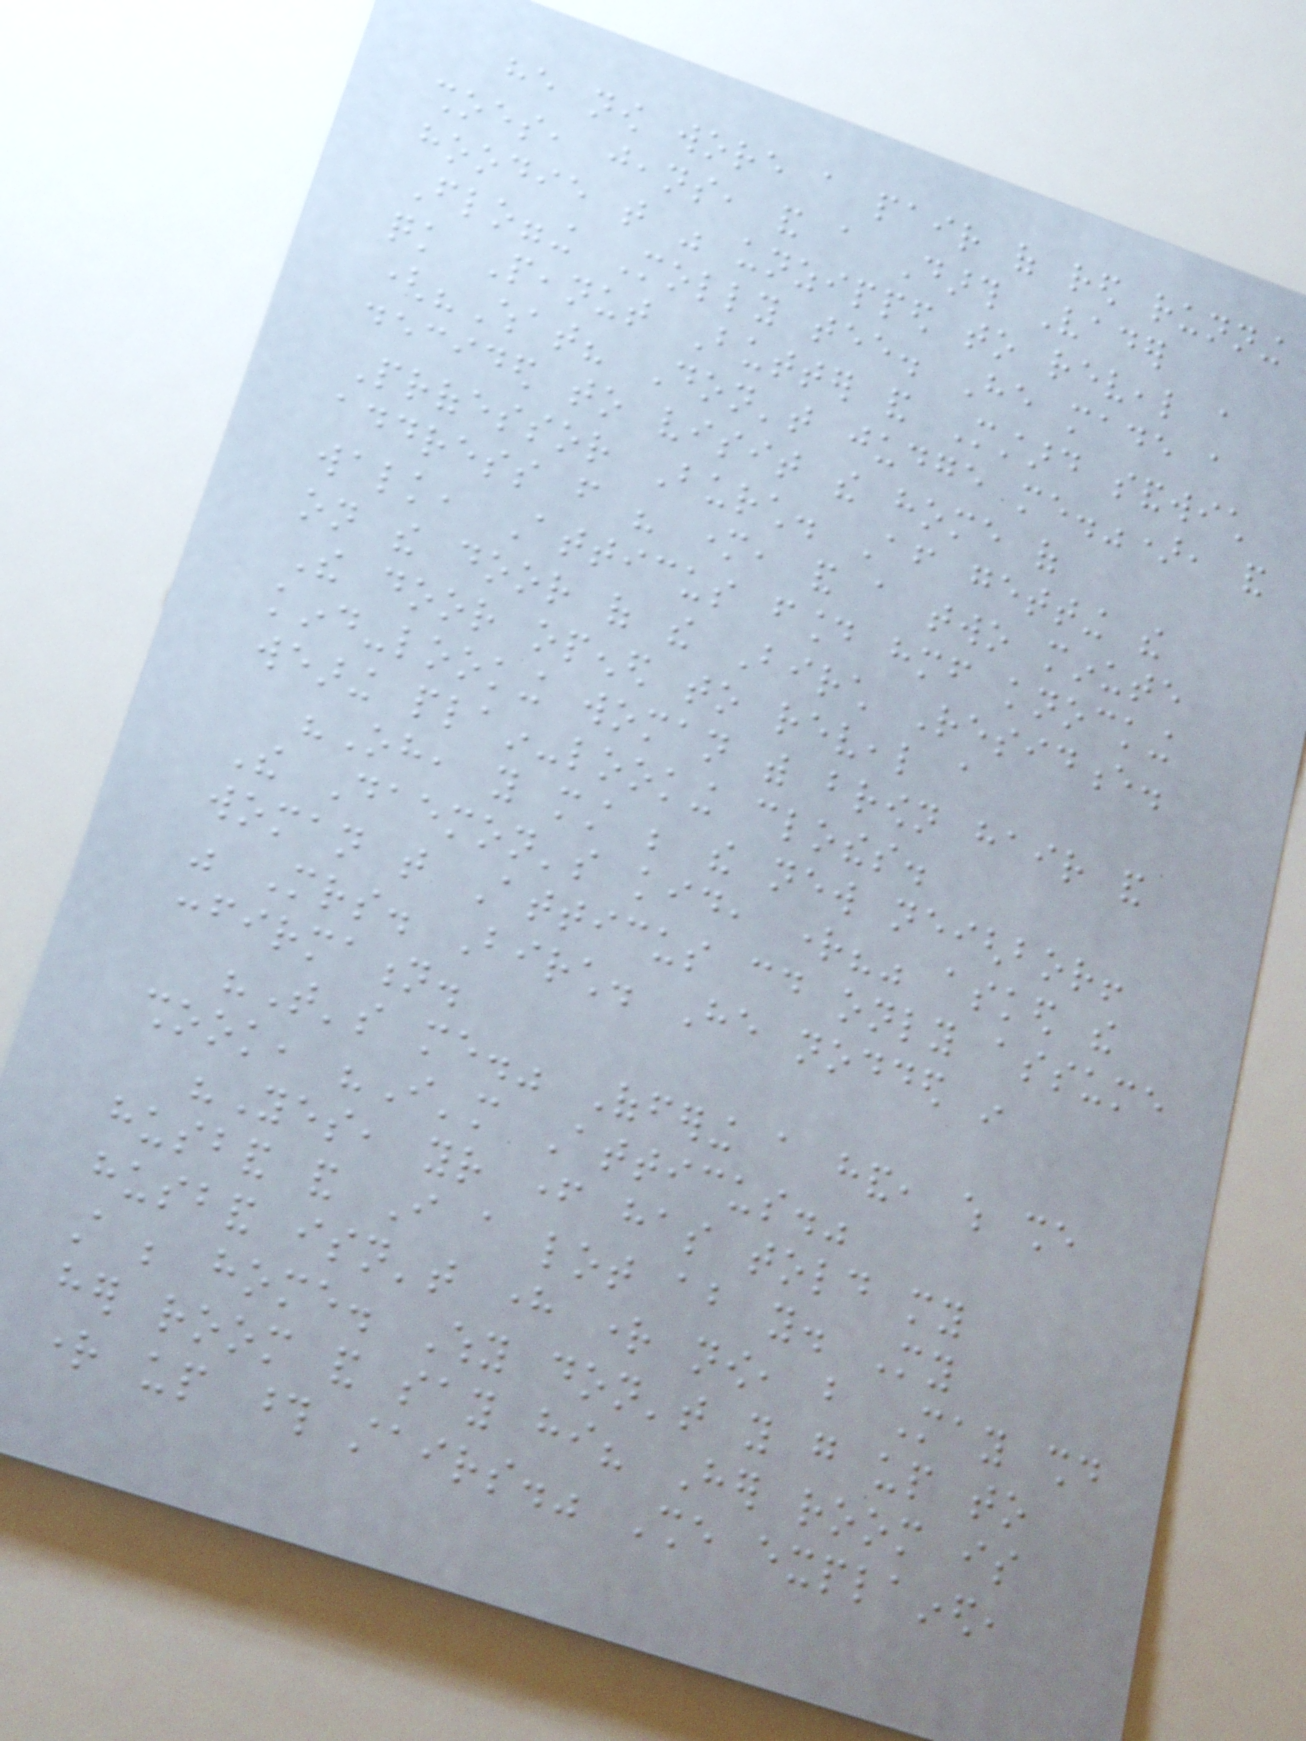he now wore a pair of red running
shoes, jeans, and a Darth Vader
hoodie that was unzipped to reveal a
Flogging Molly tee. He made a
quick Peanut Butter and Mustard sandwich
("What? Don't judge me."), and
decided to visit the home of
Professor Burch. After getting the
address from his mother, and a two minute
walk, Atticus found himself knocking
on the door of the Birch Residence.
The door opened to reveal a
kind-looking woman with brown hair and
wearing plain-looking clothes.
"Oh, you must be the new neighbor!
The Daemon's kid, right?" asked the
woman that Atticus could only assume
was Mrs. Birch. He nodded in
confirmation.
"That's me." Offering a hand, which she
shook, "I'm Atticus."
"Yes, your father has told my
husband and I a lot about you. My
husband isn't here right now, but May should
still be home. Why don't you go up to
her room and say hi? Her room is
right up those stairs." She explained,
